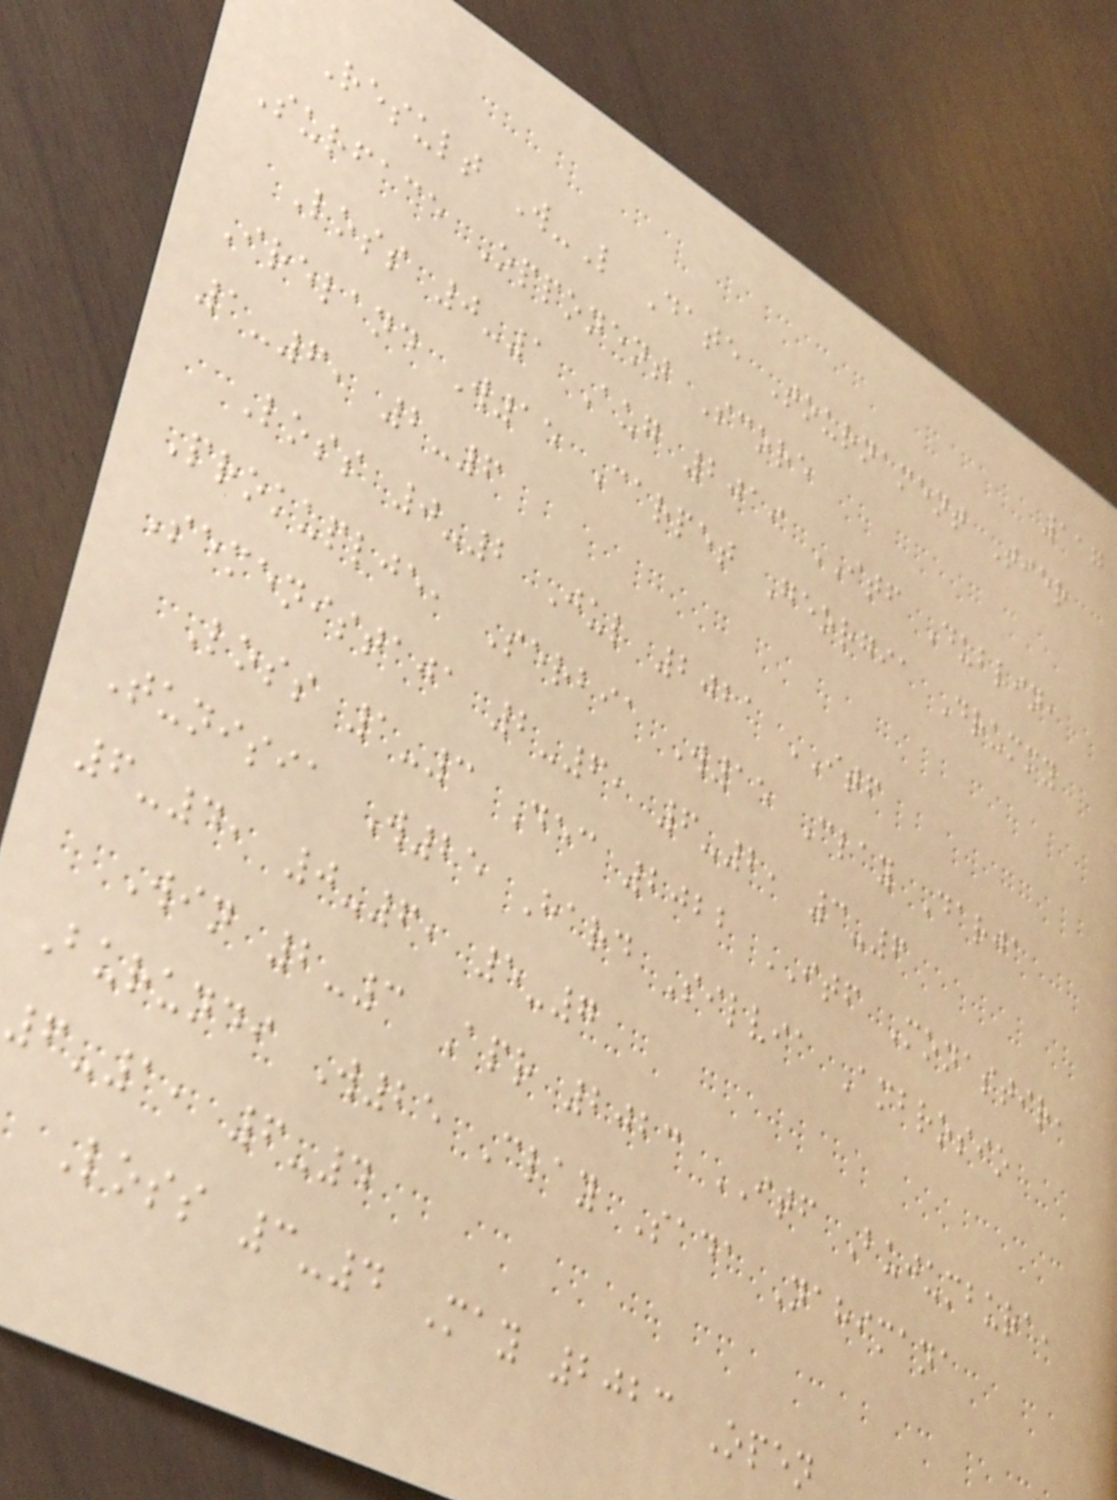117
Result W-L Date Tournament Tier
Surface Opponent Score
Loss 0-1 Aug 2019 ITF Dublin,
Ireland W15 Carpet Georgia Drummy
1-6, 2-6
Loss 0-2 Jul 2021 ITF
Prokuplje, Serbia W15 Clay Darja
Semenistaja 2-6, 6-2, 3-6
Loss 1-3 Dec 2022 ITF Monastir,
Tunisia W25 Hard Silvia Ambrosio
6-4, 0-6, 5-7
Win 2-3 Apr 2023 ITF Bujumbura,
Burundi W25 Clay Sada Nahimana
6-1, 6-4
Loss 3-4 May 2023 Open
